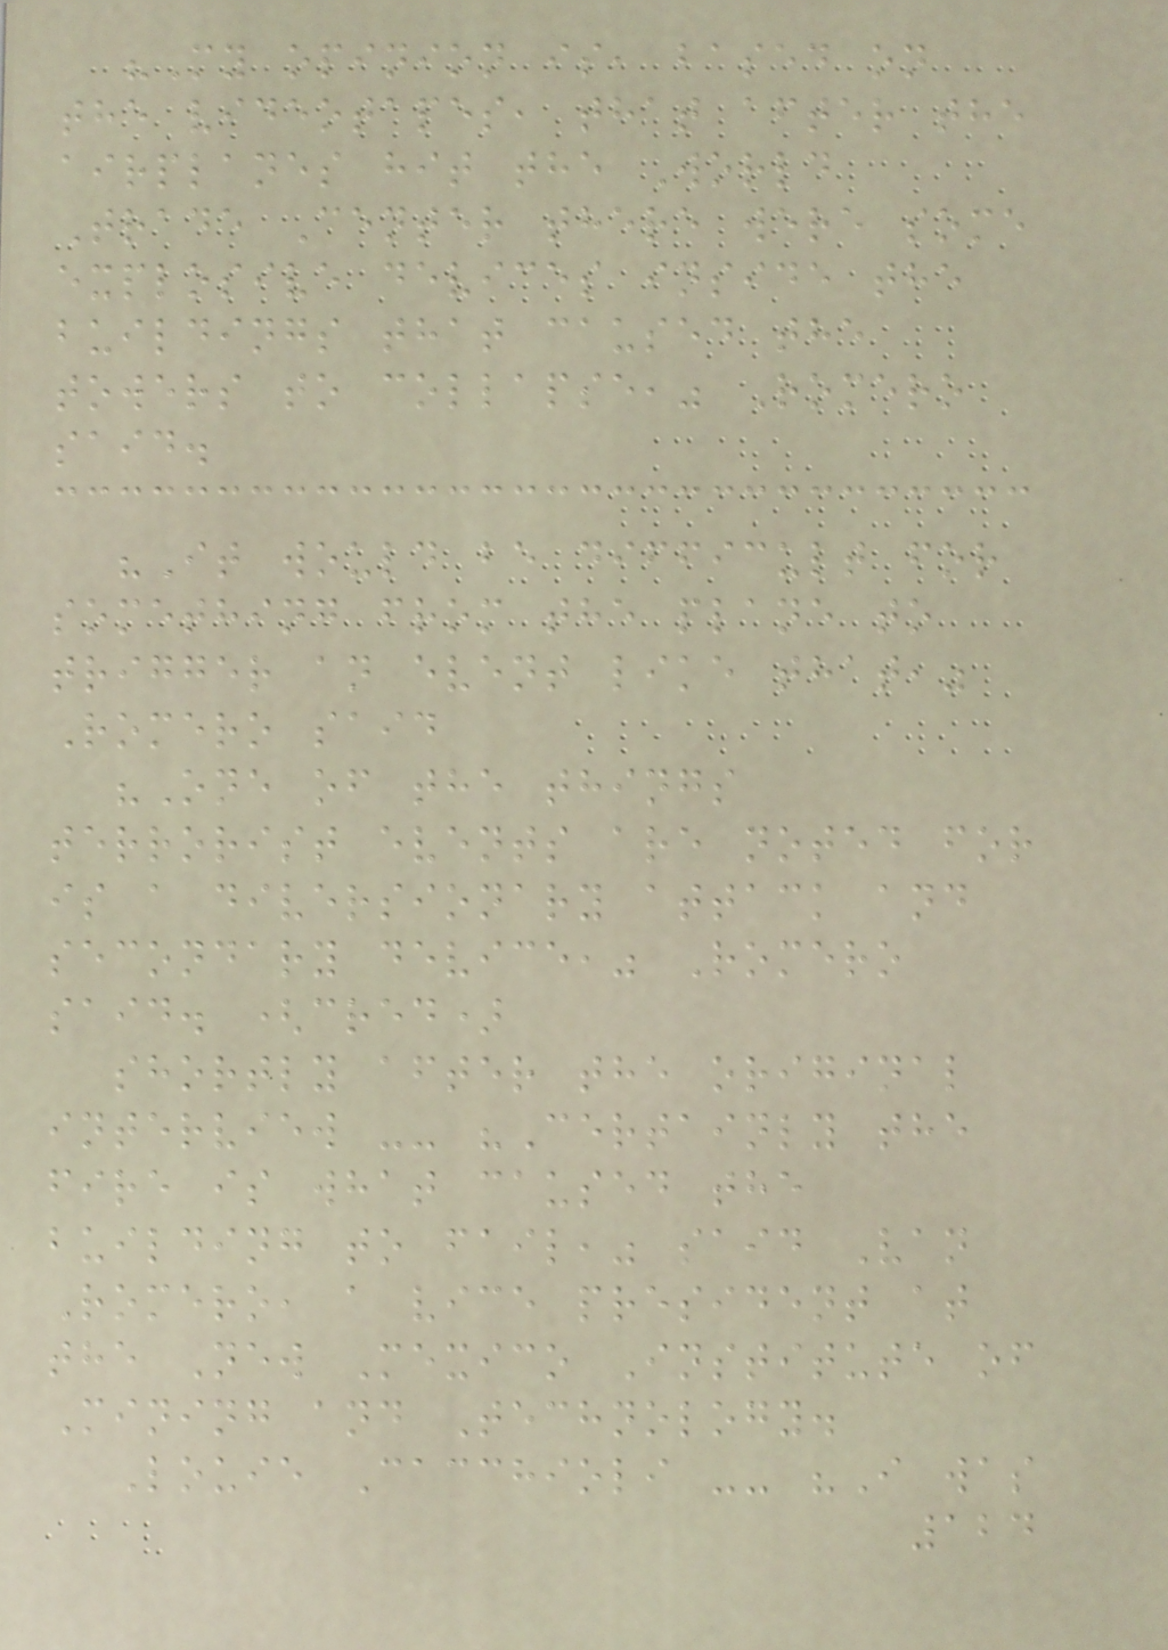"My opinion is, based on
the videotapes, that after the
airplanes hit the World
Trade Center there were some
explosive devices inside the
buildings that caused the
towers to collapse," Romero
said.
"It would be difficult for
something from the plane to
trigger an event like that,"
Romero said
"One of the things
terrorist events are noted for
is a diversionary attack and
secondary device," Romero
said. (cred)
shortly after the original
interview -- "Certainly the
fire is what caused the
building to fail," said Van
Romero, a vice president at
the New Mexico Institute of
Mining and Technology.
Louie Cacchioli -- "I was
124
